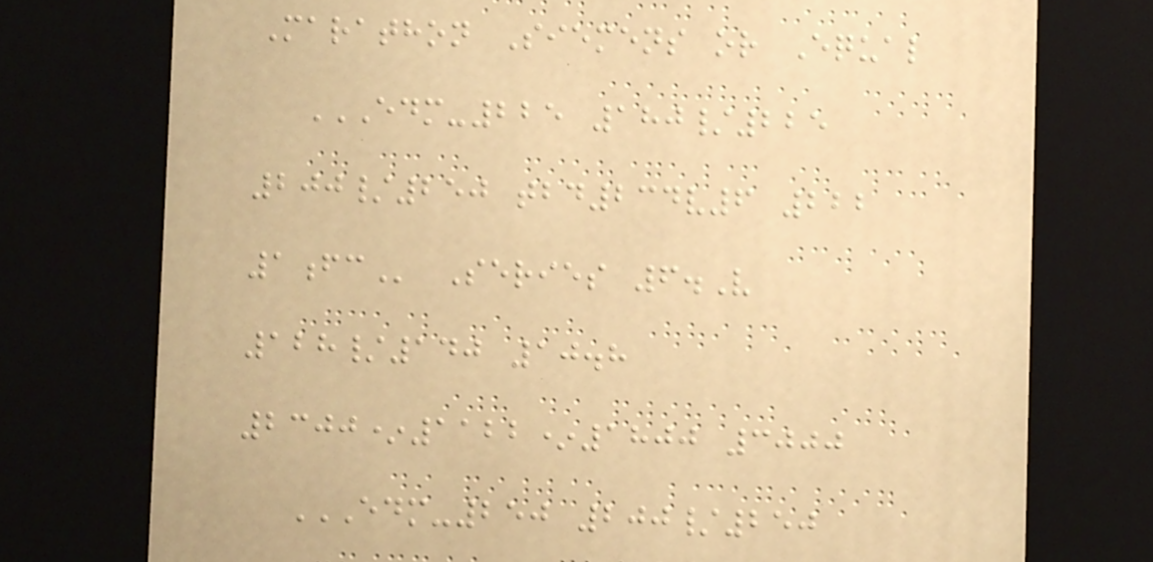Marathon Siemens or Equal
EDM-225 180/225
200/250 TBD234V6 222
1FC Series 6.V
128/140 10.8
2300*1122*1800 3000
EDM-250 200/250
